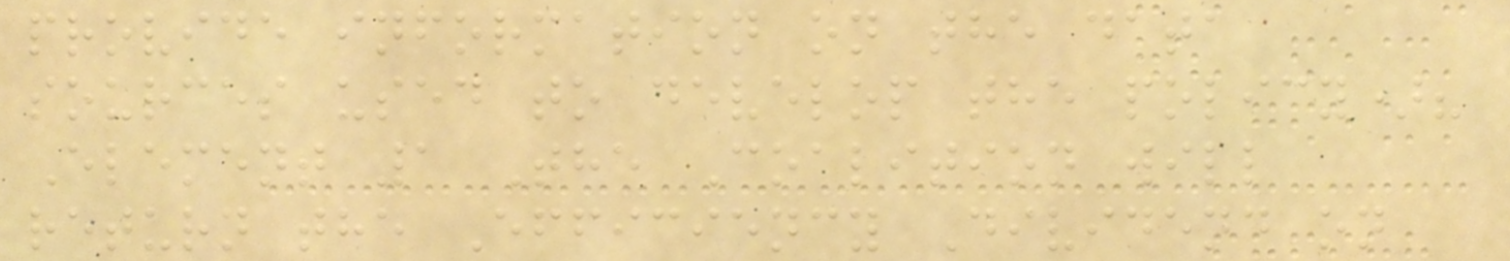provide information on the data
sources used to develop the policy)?
Element 1 The Coalition will
return the Efficiency Dividend on
